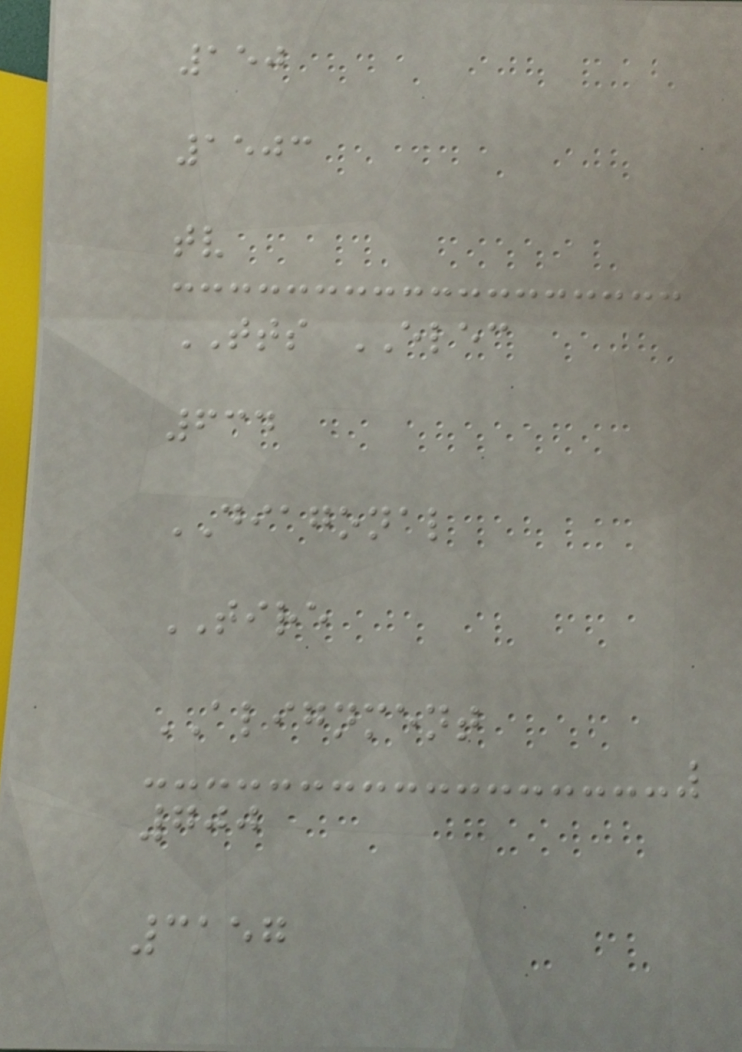150
1503
tv
TTS ELEC
634
DIAGONAL
TIRE
ALIGNMENT
700
3157
